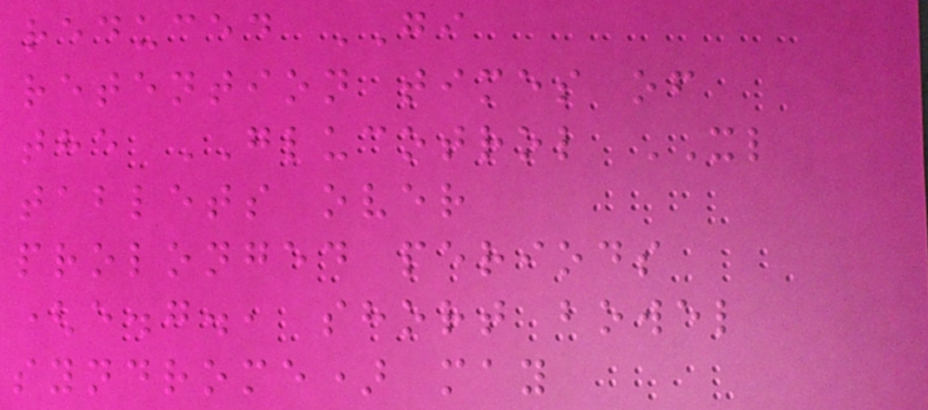reduced GI
retention times of
the GLUCOTROL XL
tablets over
prolonged periods
(e.g., short bowel
syndrome) may
